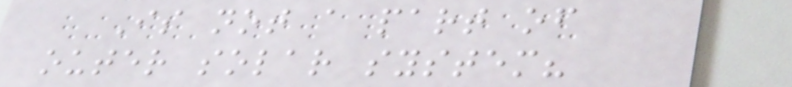Is not a part of
outer solar system?
